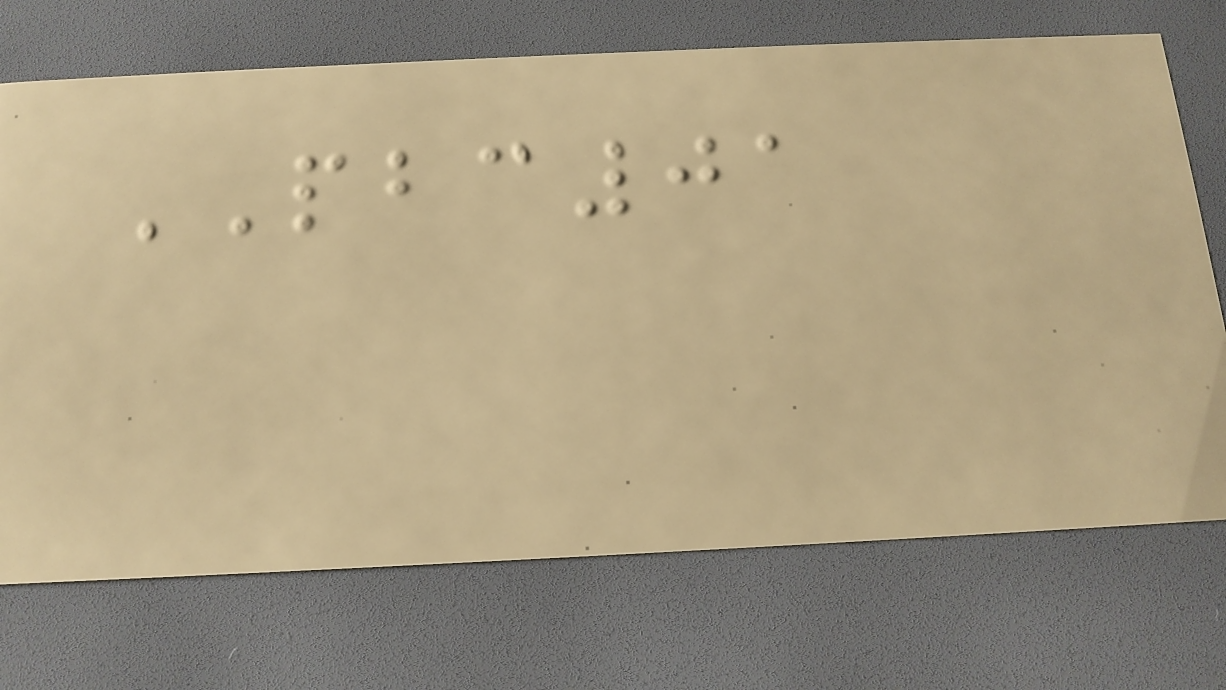PBC01
